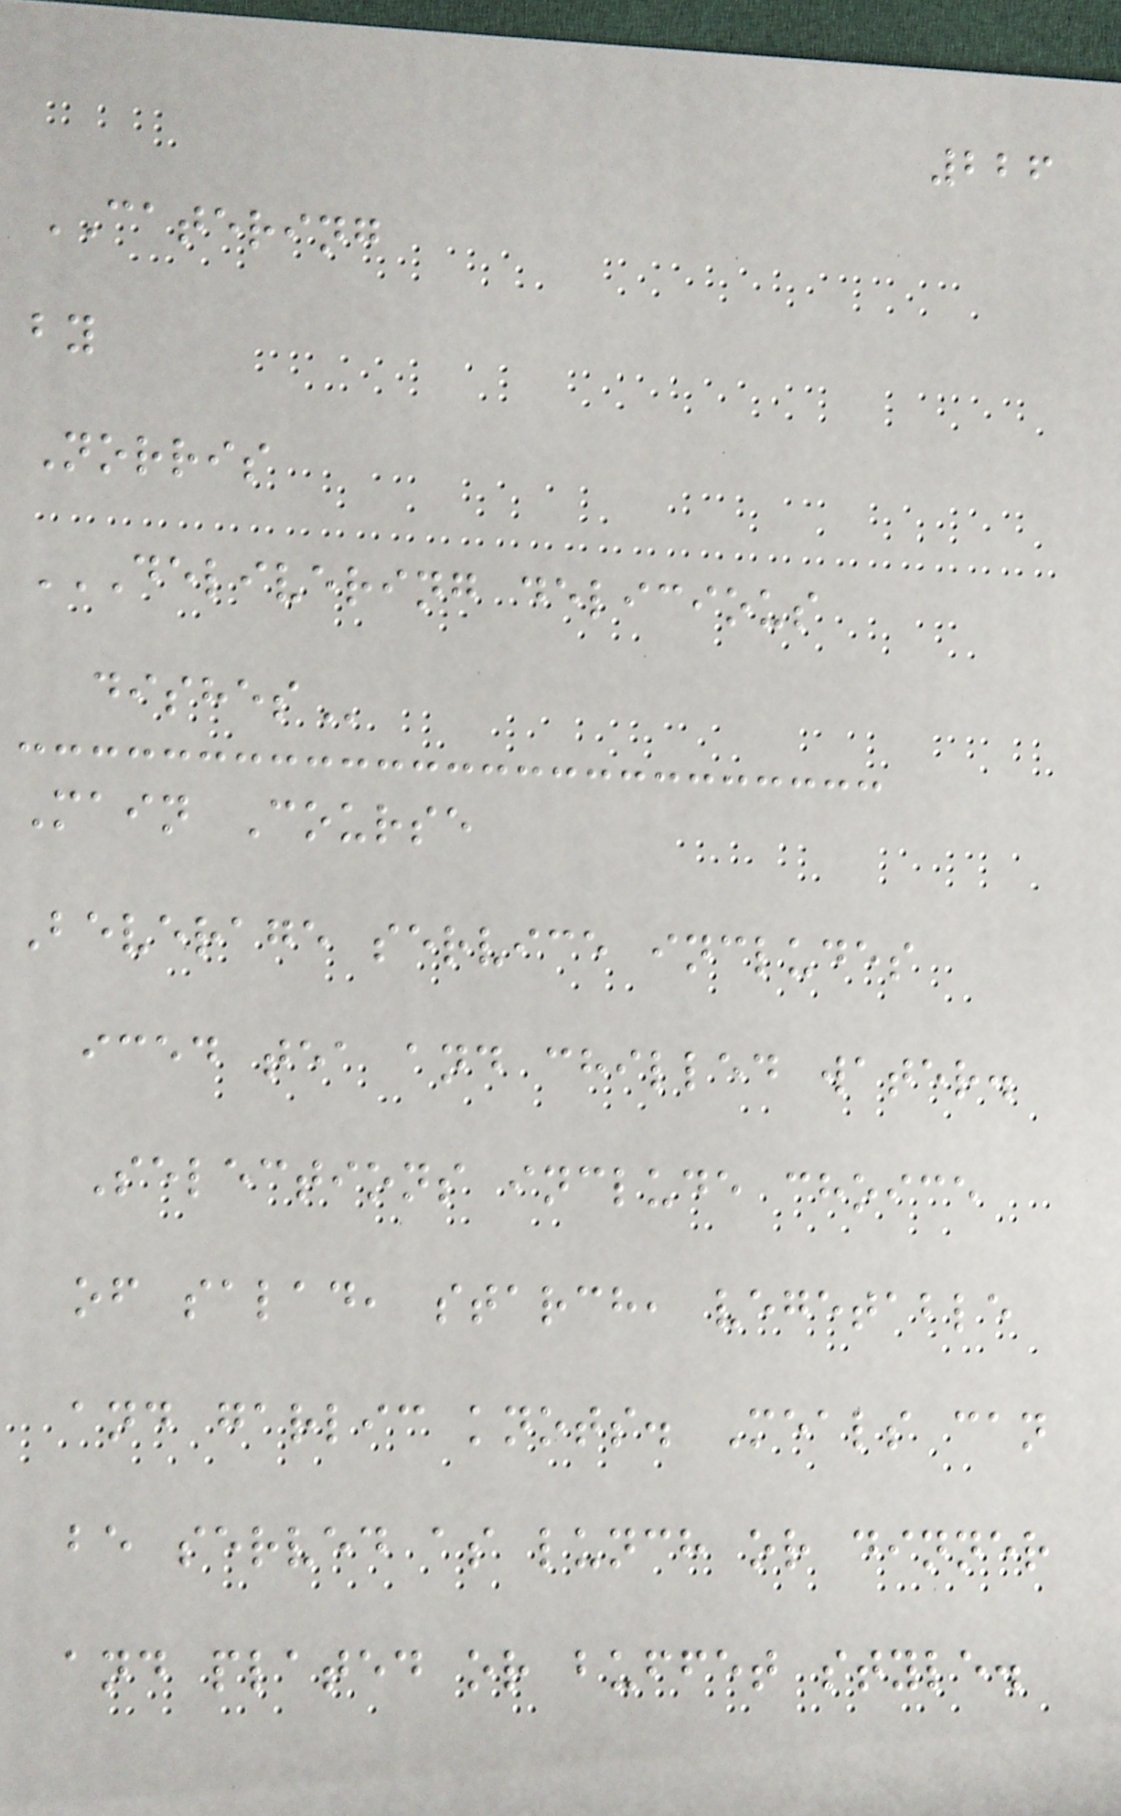226
CATERING
by
Norris
DELIVERING DELICIOUS
DISHES
Main Course
Beverage service includes
iced tea and chilled water.
Selections include choice
of salad, starch, vegetable
and garlic knots. Meals can
be served as lunch or dinner
and plated or buffet style.
